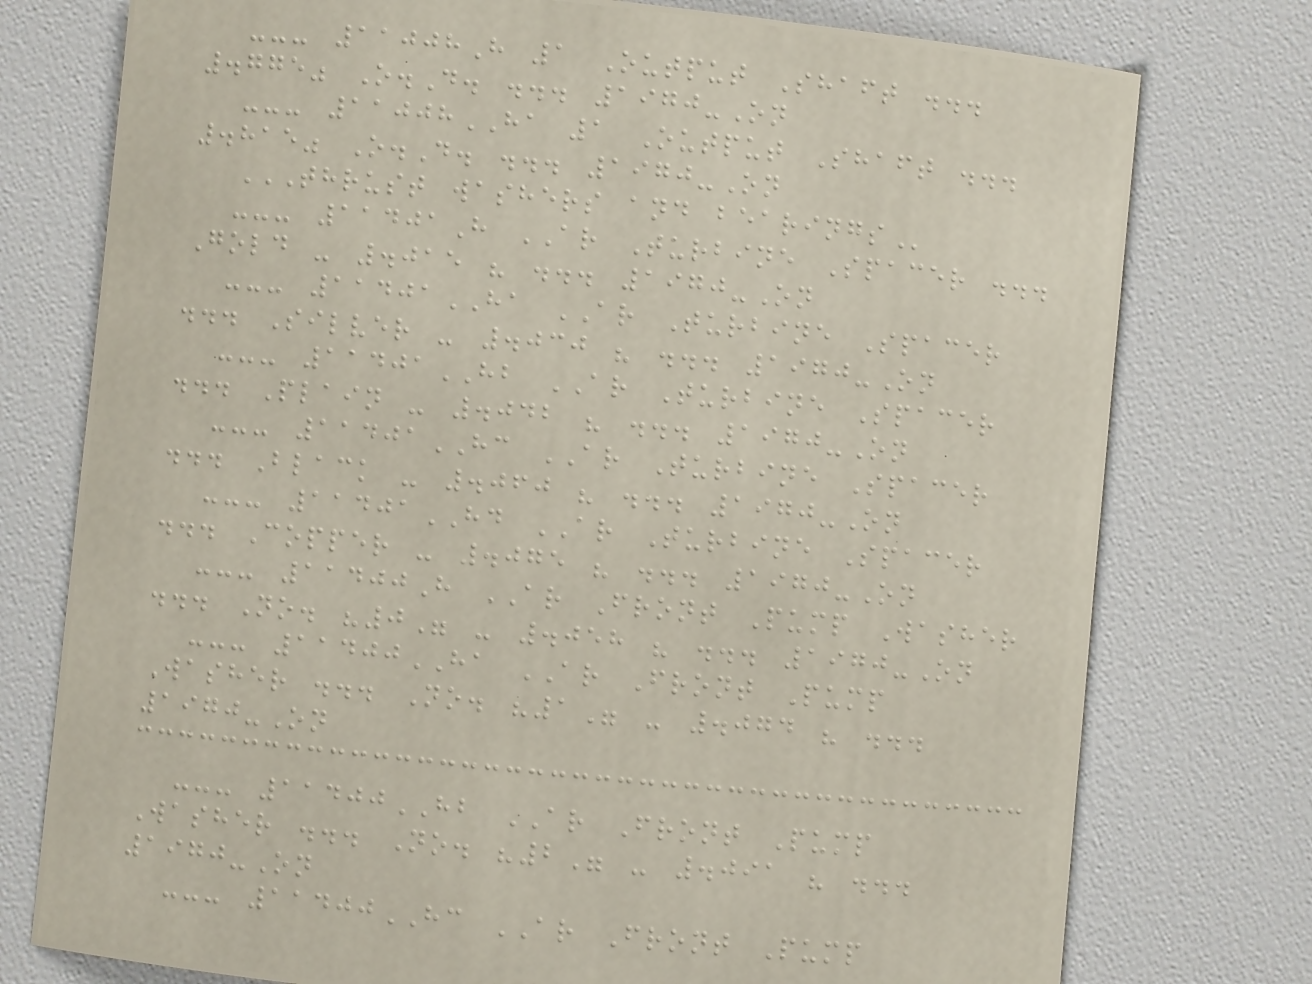--- 11008H 1 Output Shaft ...
.775" O.D. ... 1970-On
--- 11008HA 1 Output Shaft ...
.815" O.D. ... 1970-On
THRUST WASHERS AND BEARINGS
--- 11401H AR Turbine Spacer ...
Gold - .015 " ... 1970-On
--- 11401HA AR Turbine Spacer
... Silver - .030 " ... 1970-On
--- 11401HB AR Turbine Spacer
... Plain - .042 " ... 1970-On
--- 11401HC AR Turbine Spacer
... Black - .060 " ... 1970-On
--- 11401HD AR Turbine Spacer
... Copper - .075 " ... 1970-On
--- 11400H AR Front Pump Washer
... No. "0" - .058 " ... 1970-On
--- 11400HA AR Front Pump
Washer ... No. "1" - .074 " ...
1970-On
--- 11400HB AR Front Pump
Washer ... No. "2" - .091 " ...
1970-On
--- 11400HC AR Front Pump
